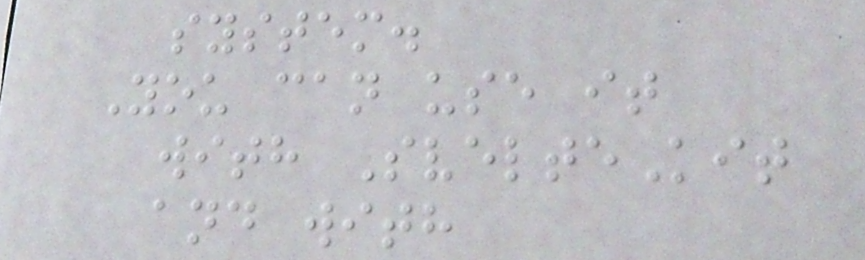system.
You can use it
with SvelteKit
and with
